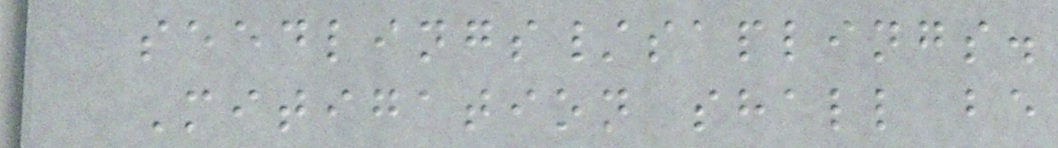seedlings/saplings.
Mitigation shall be
